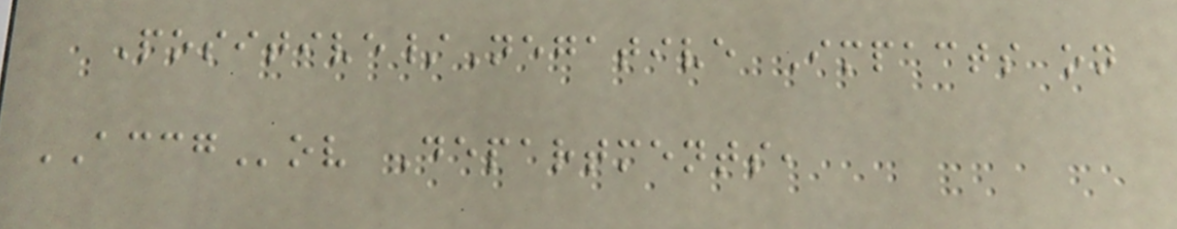Positive/Negative Impacts on
ACCGov Departments,
